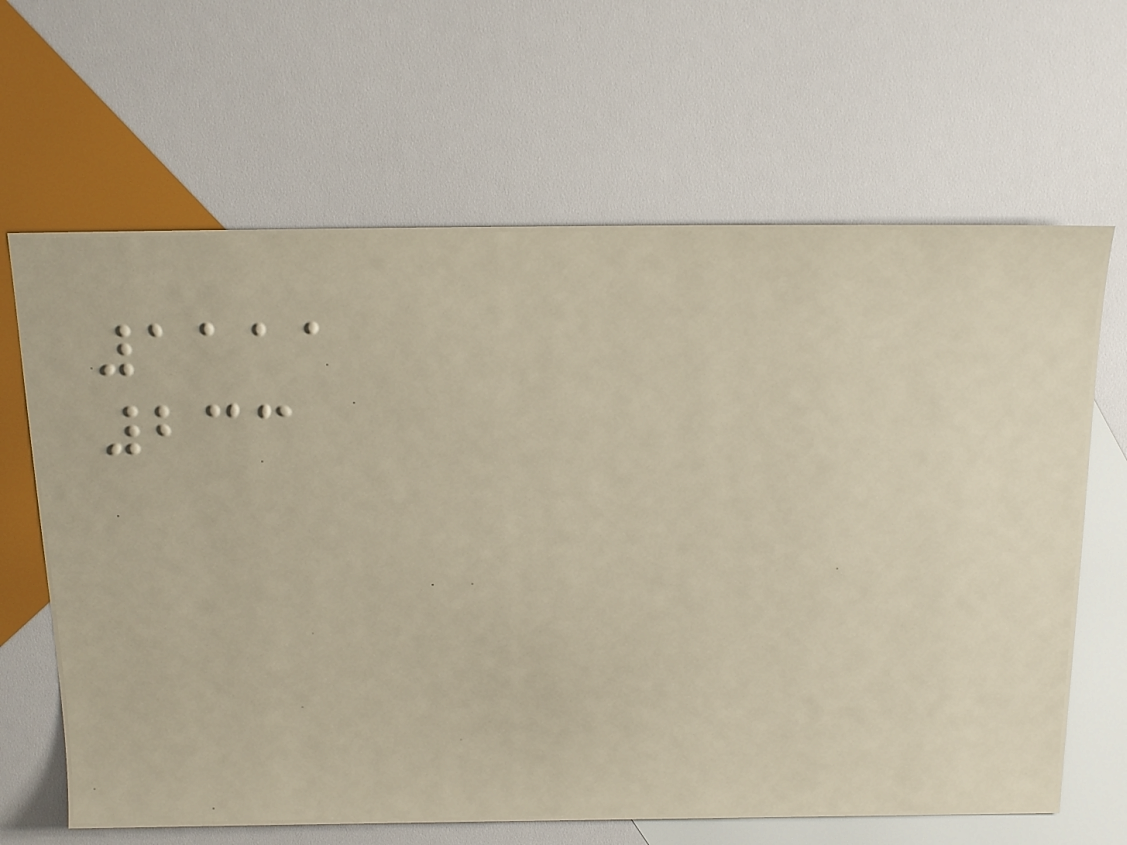1111
233
